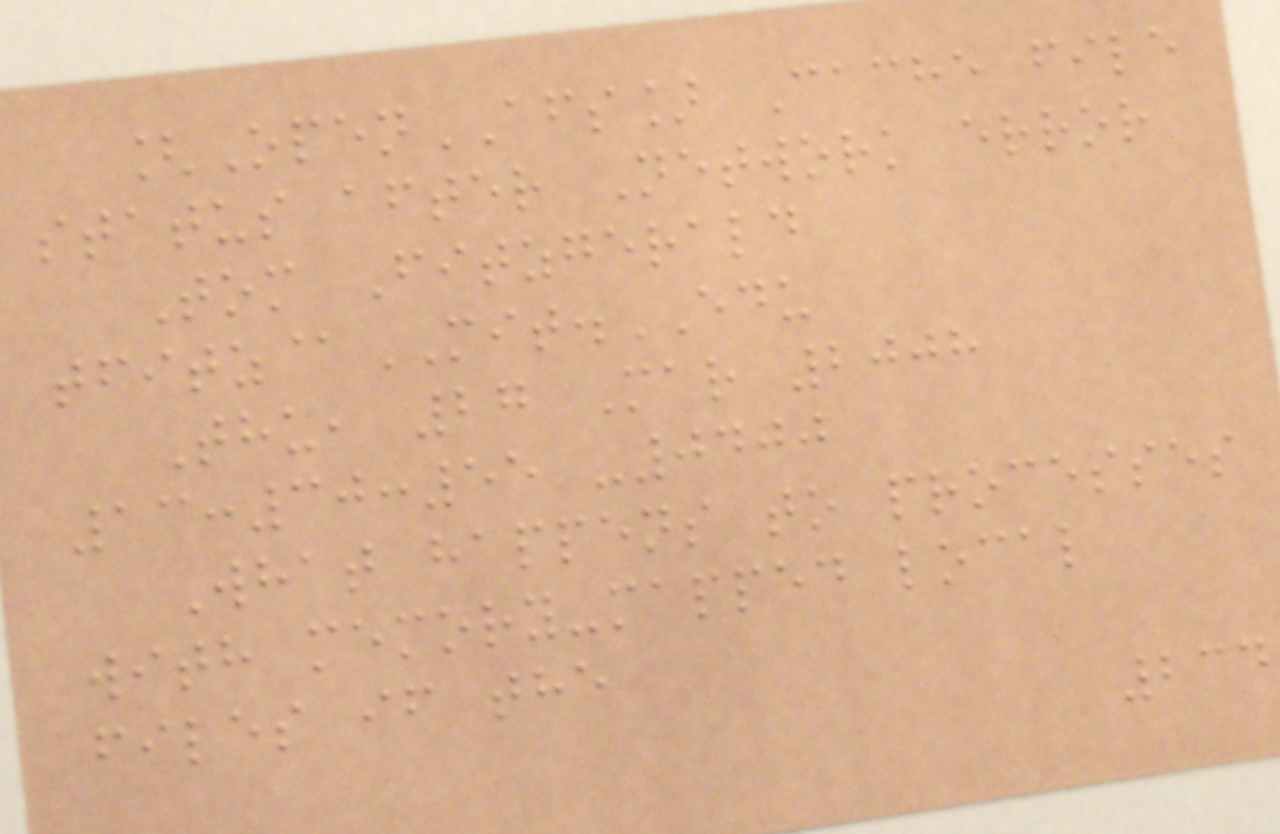[OpenAFS] Cache file
status after Network error
Tom Fitzgerald
tfitz@MIT.EDU
Thu, 27 Mar 2008
13:30:55 -0400
What happens to processes
with memory-mapped local
files if the
234
